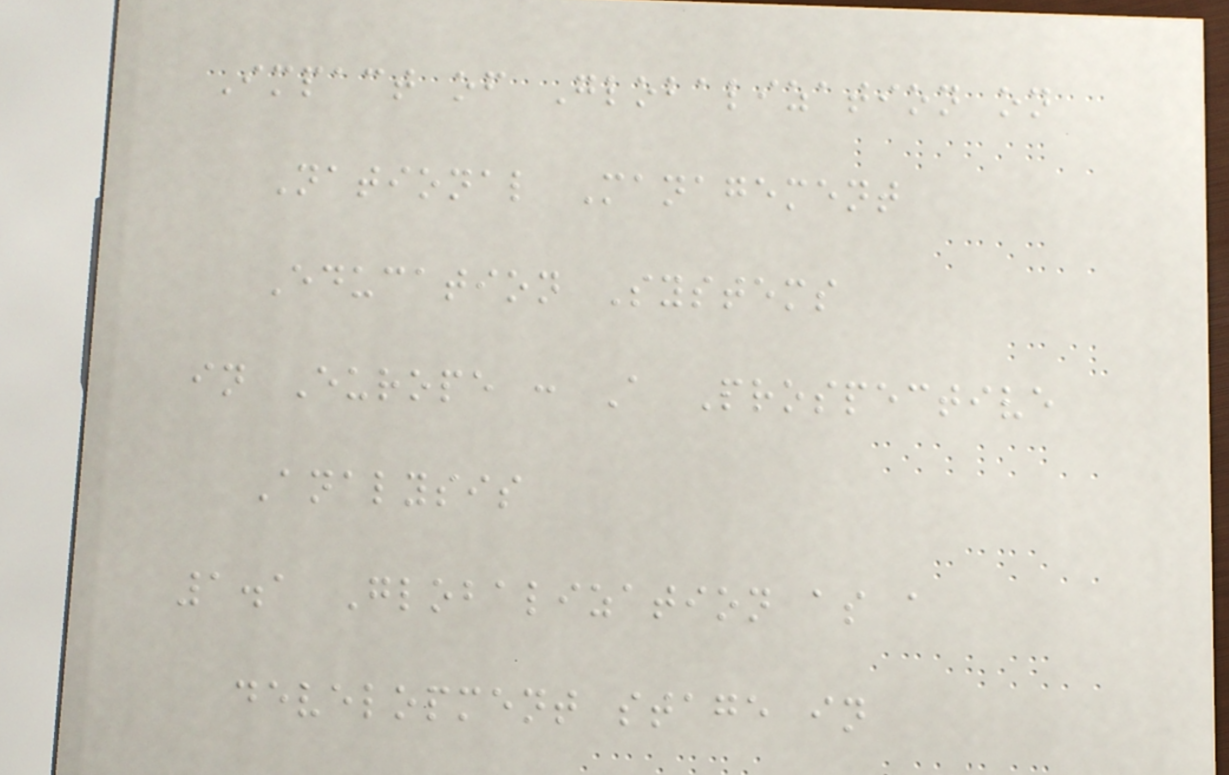Impact of Globalization on
National Management
Education Systems
in Europe : A Prospective
Analysis
1.1 Globalization as a
development stage in
